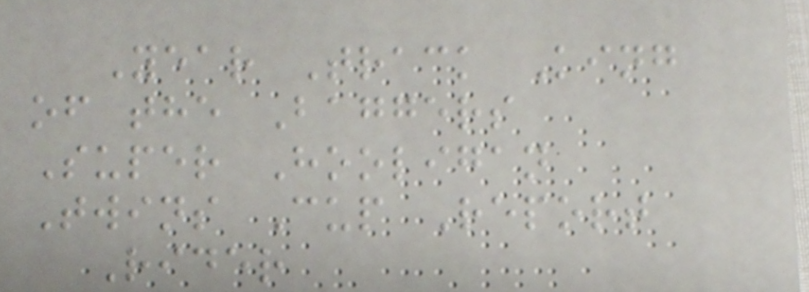Year Track King
of the Baggers
Super Hooligan
Twins Cup Report
Rider
